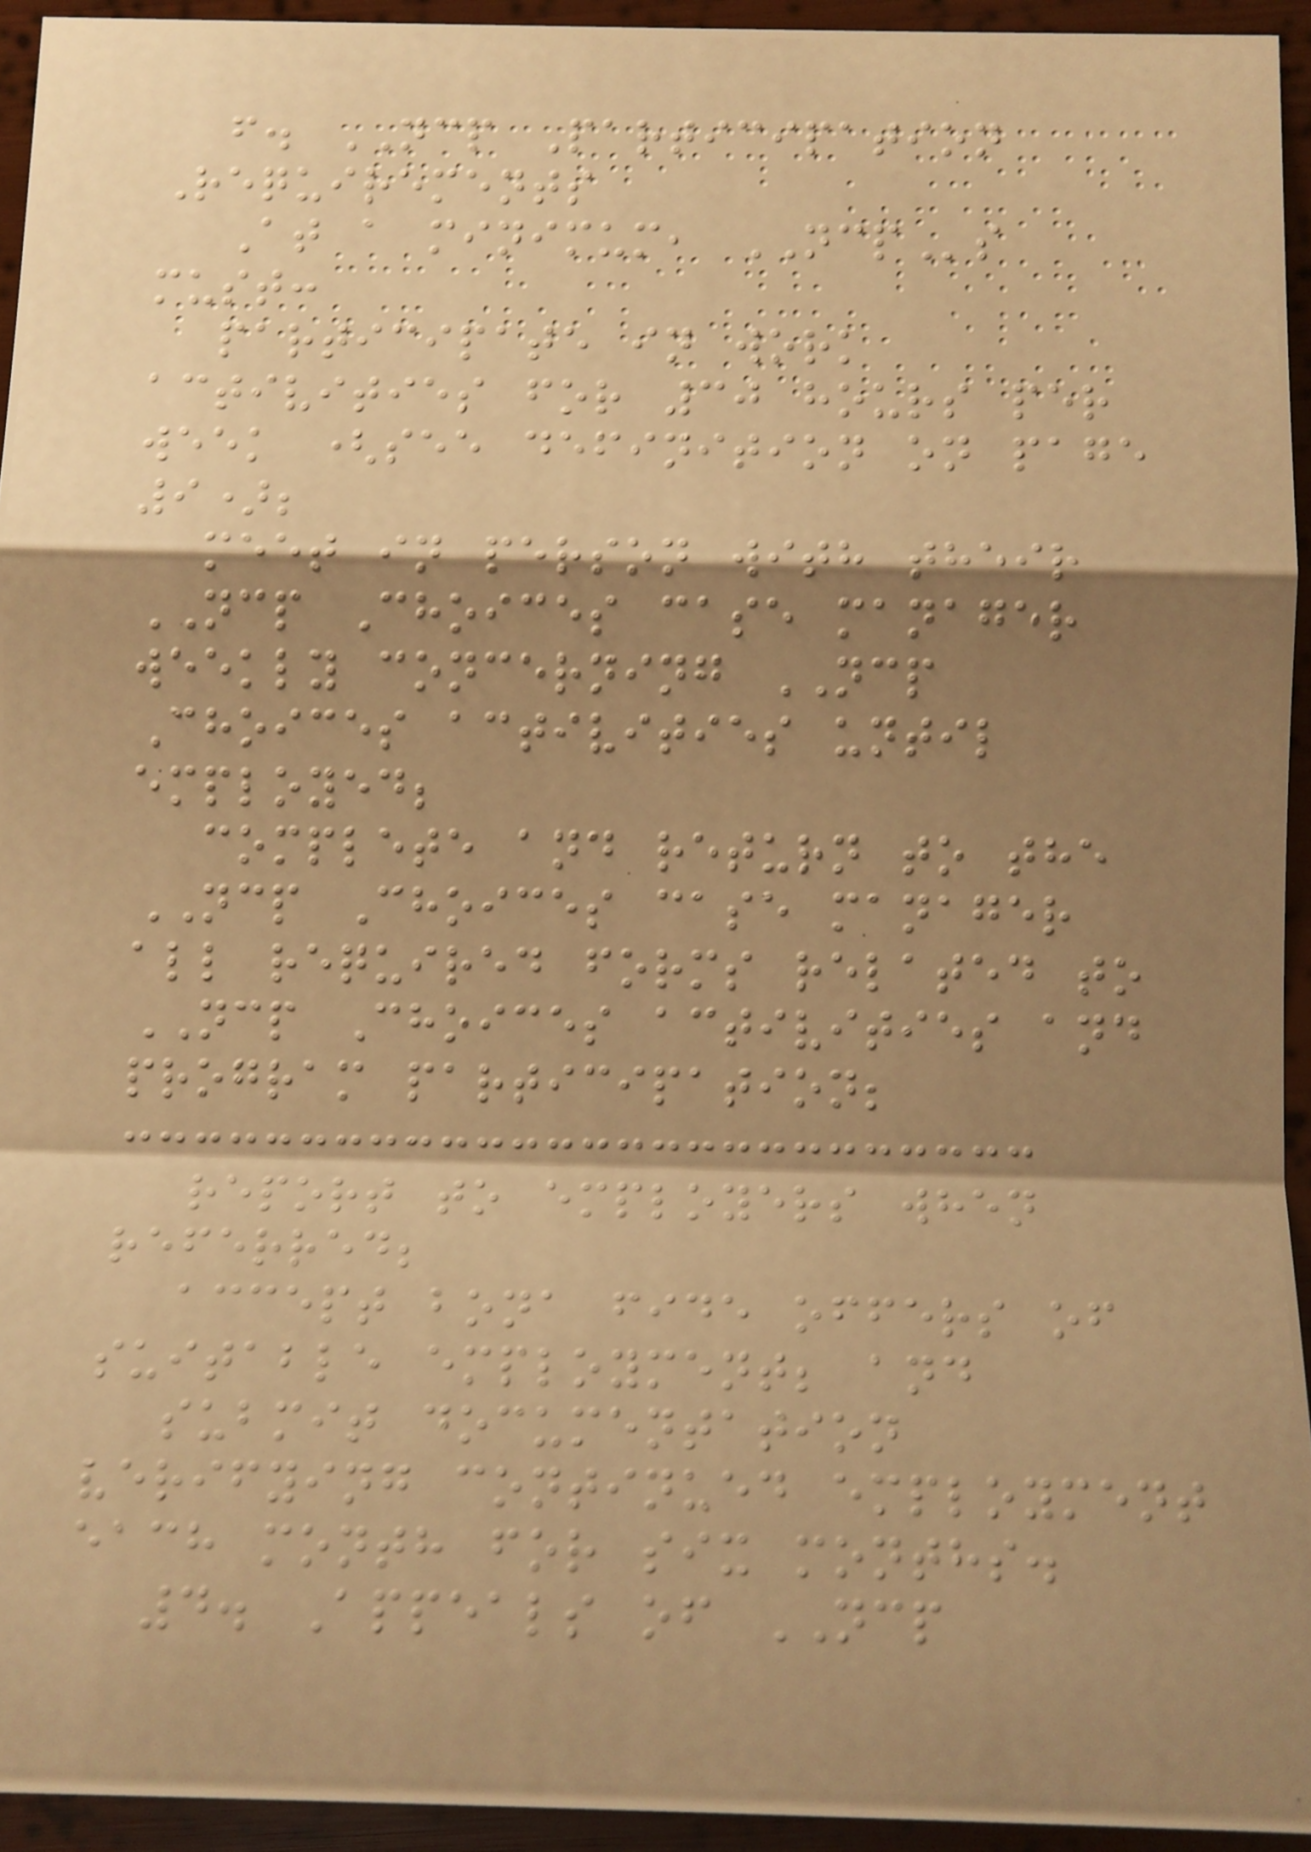f. NCP Participation
Requirements
At a minimum, NCPs
must:
participate in work
activities for 30 hours per
week (see definition on page
9);
meet in person with their
NCP Choices case manager
weekly concerning NCP
Choices activities until
employed;
complete and return to the
NCP Choices case manager
all required forms related to
NCP Choices activities and
program participation;
report to employers when
referred;
accept bona fide offers of
suitable employment; and
submit documentation
verifying continued employment
each month for six months.
4. Appeals of NCP
